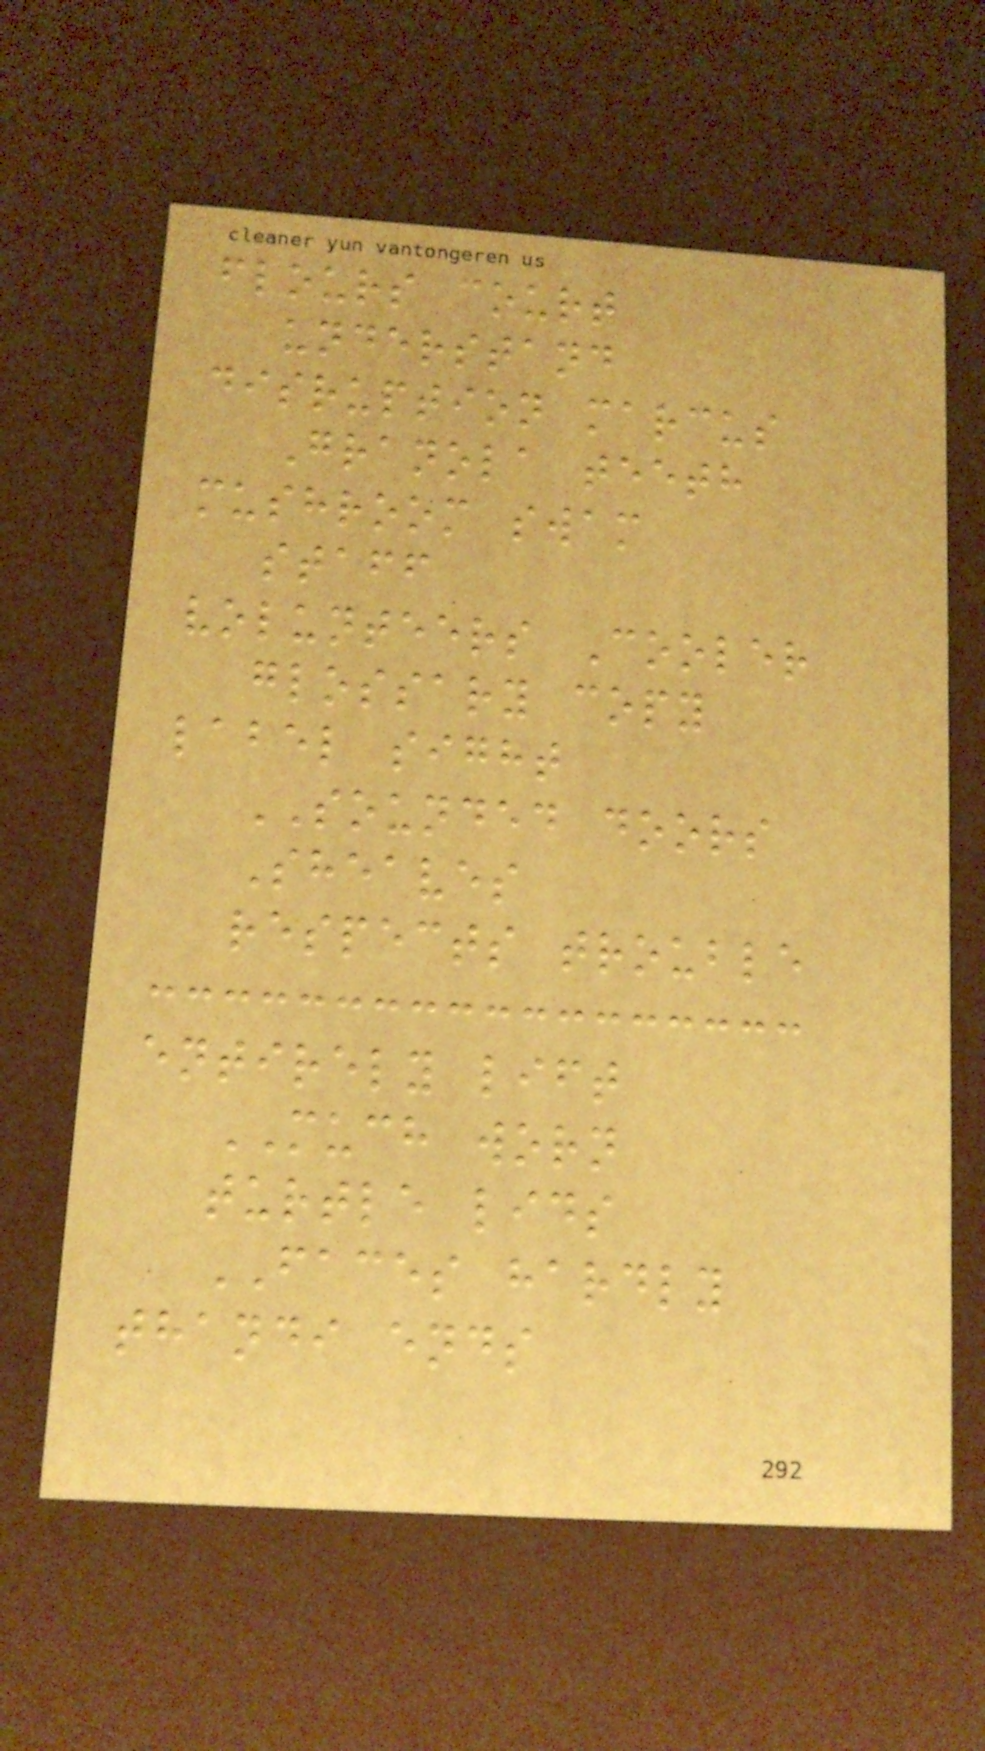flours court
understand
disruption marcus
Granola teeth
mushroom swam
staff
volunteers Cooler
glossary copy
label sight
SOUNDED doors
Sheaves
respects trouble
entirely lift
MUCH worn
turtle lids
FACES hardly
thandi ends
